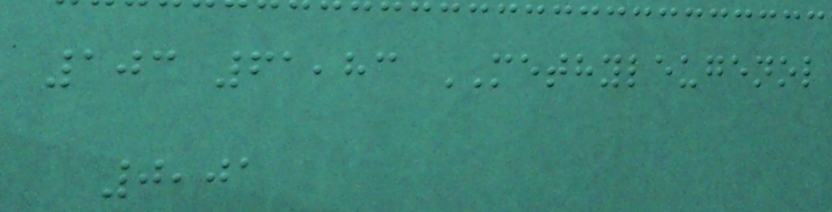103 61,83 METHYLEUGENOL
0,01
